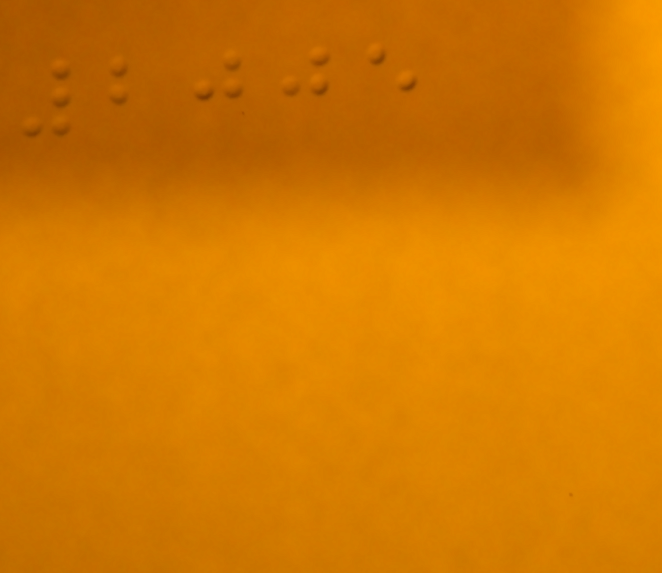2005
